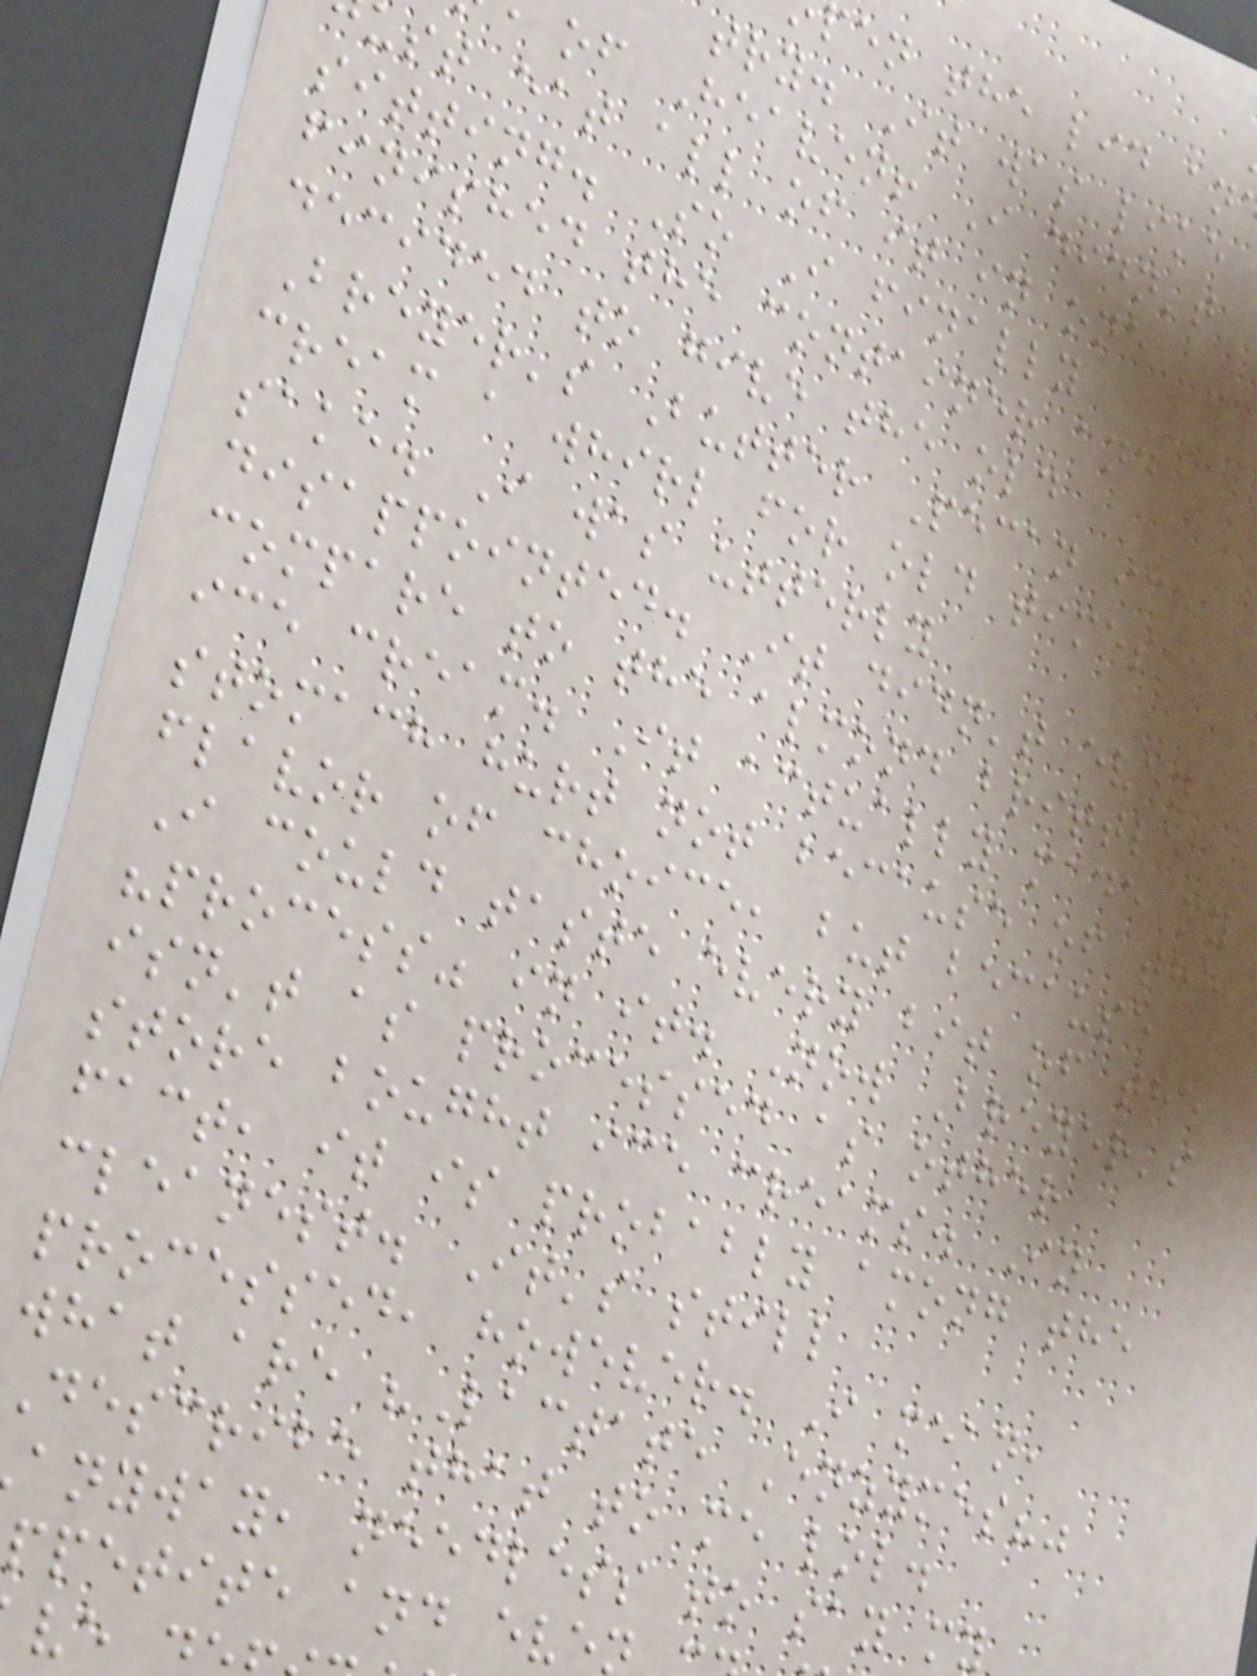pen the lid an
try. It was like
of Heaven! I didn't
ust eat all of it in one
sitting. So I finally
finished the container and
decided to give the old
Breyer's Butter Pecan ice
cream a whirl for old times
sake. I was utterly
disappointed. It didn't even
compare to the almond brittle
ice cream. It actually made my
stomach hurt not because of the
flavor of choice, but because
I could taste every bit of the
"process" in it. Now Breyer's
isn't as processed as other
store bought ice creams. In
fact, it is probably among the
cleanest. It's still
processed, however. I mean,
what are "Lactate Enzymes?"
describe that to me lol.
anyway, needless to say my
ppetite and eve
